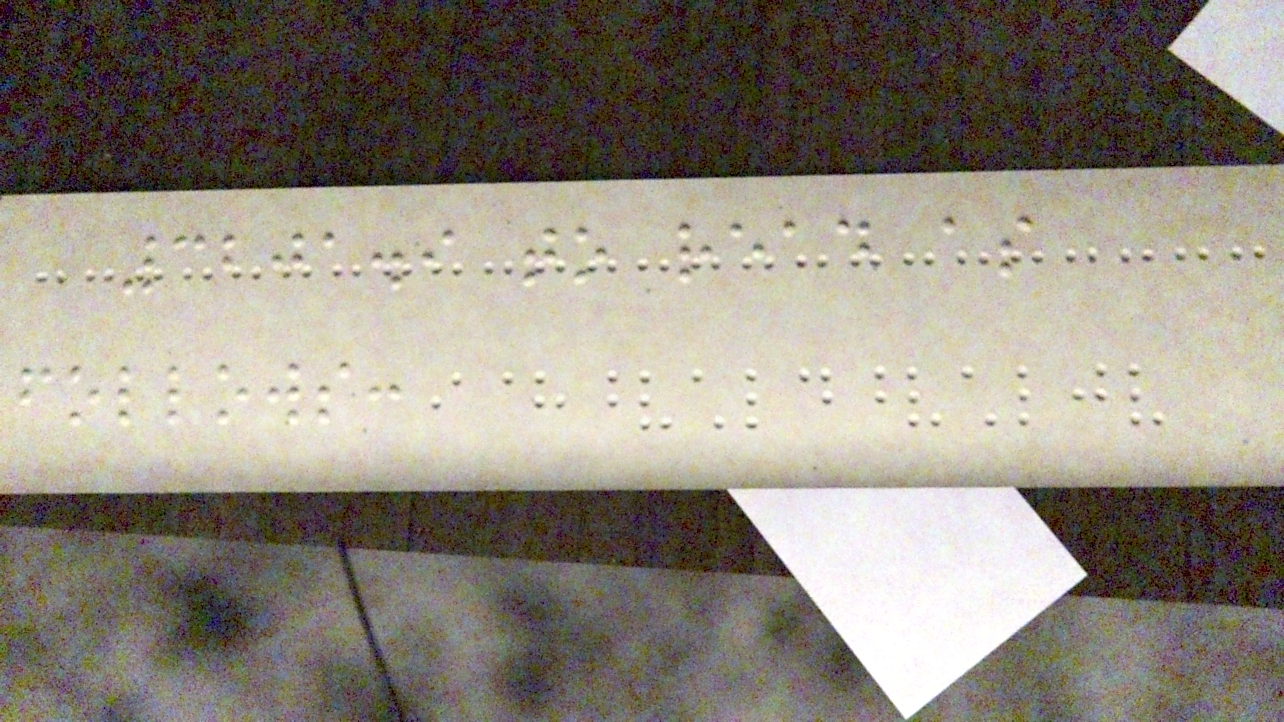3201.9 to read as
follows:
